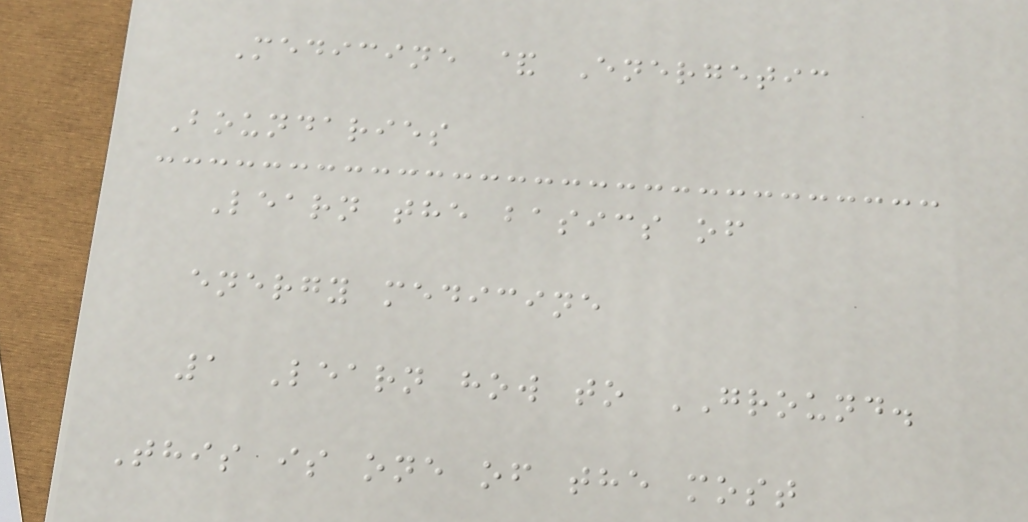Medicine & Energetic
Boundaries
Learn the basics of
energy medicine
1 Learn how to GROUND.
This is one of the most
